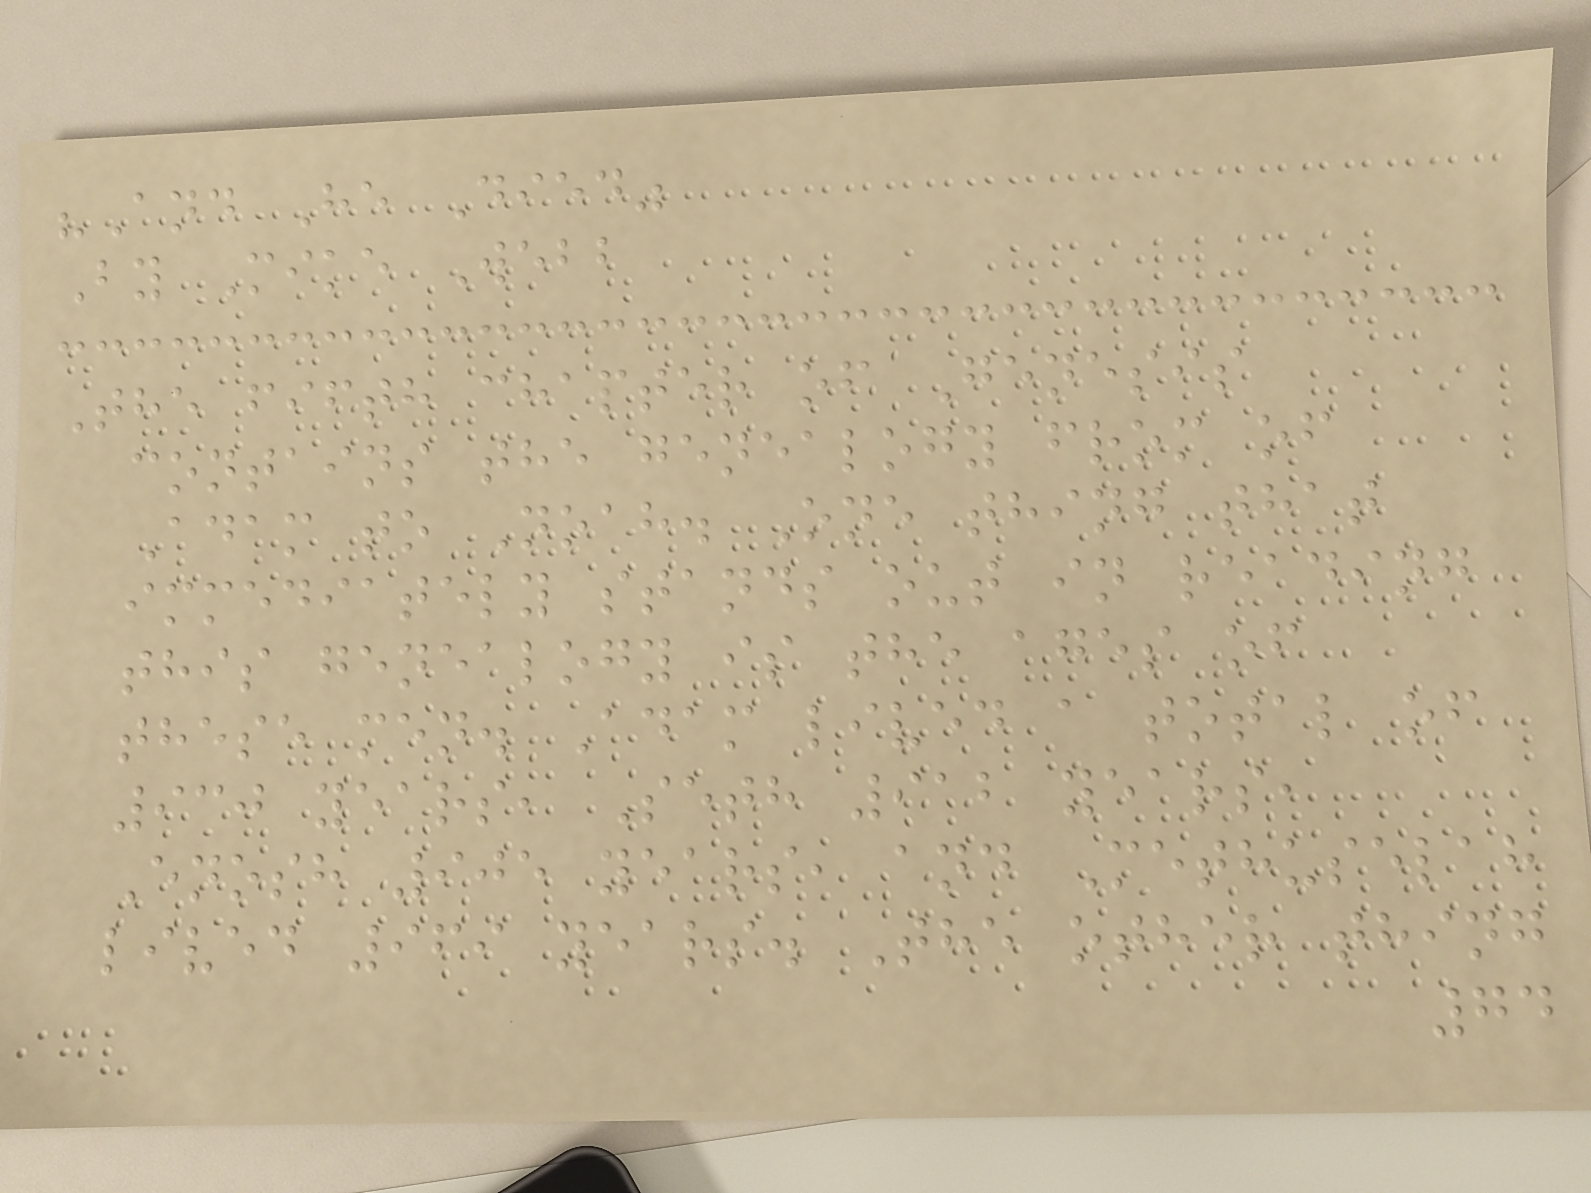"And He Died"
By Mike Webb
The fifth chapter of Genesis
contains the genealogy from of
Adam to Noah. One thing that
immediately stands out in reading
this genealogy is the ages of
these men. Adam lived a total of
930 years, Seth 912 years,
Enosh 905 years, and Methuselah
lived 969 years. The other thing
74
